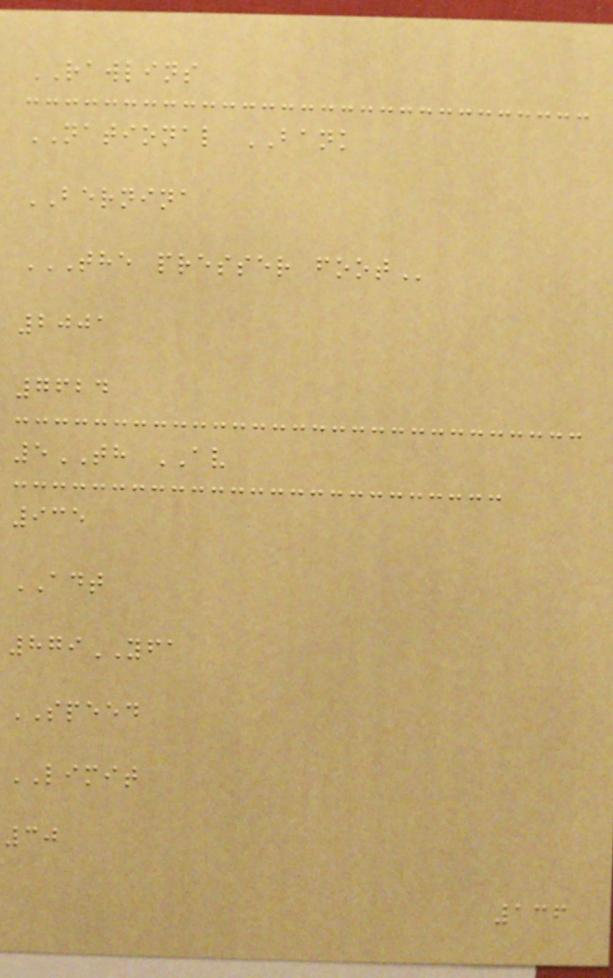RAWLINS
NATIONAL BANK
BERNINA
THE PRESSER FOOT
2001
7624
5TH AV
935
ADT
879YFA
SPEED
LIMIT
30
136
